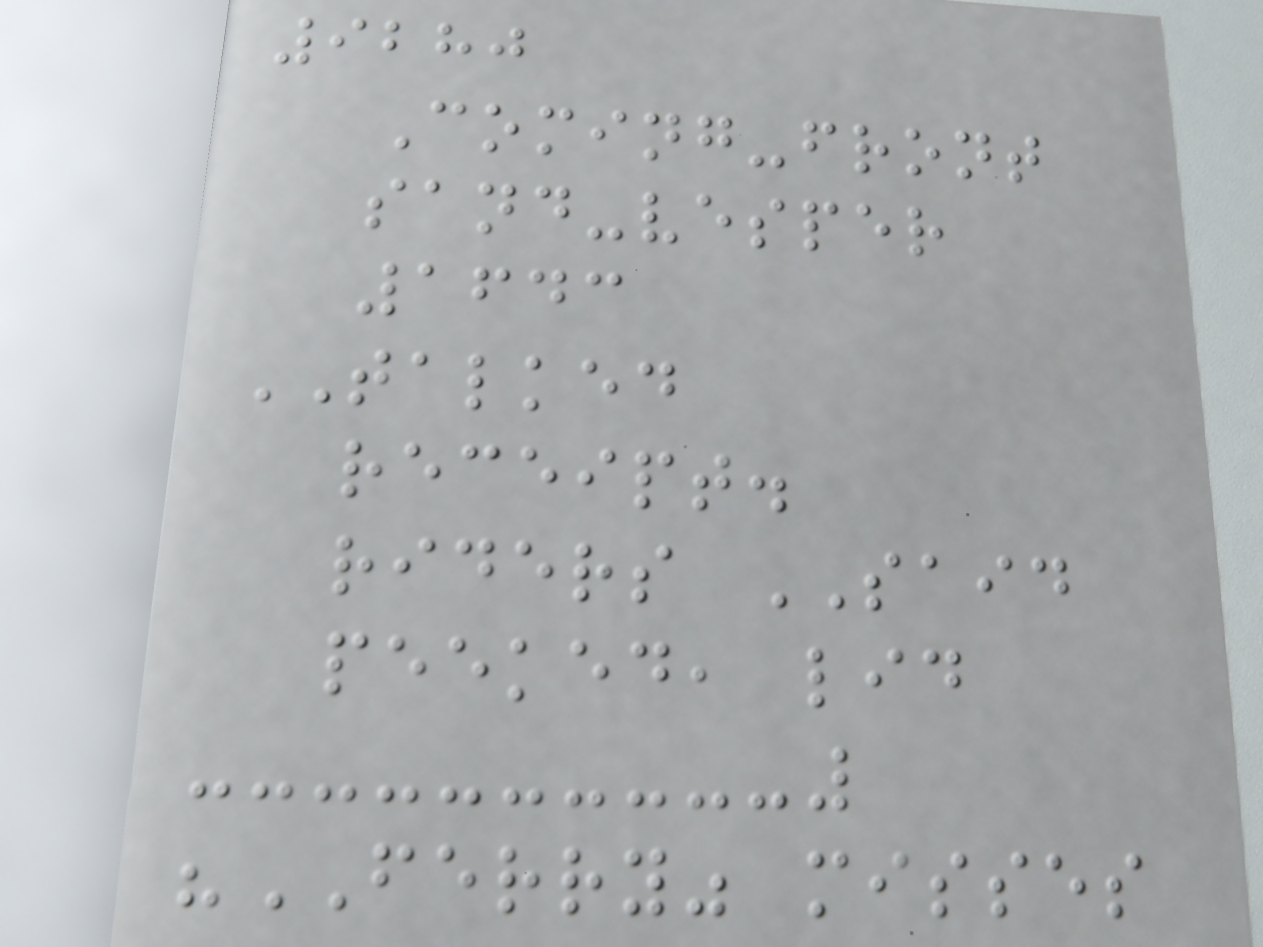9280
Coming-front
sand-vesper
1643
TALKED
receipt.
riders SAID
peeked, lid
"FERRY" misses
